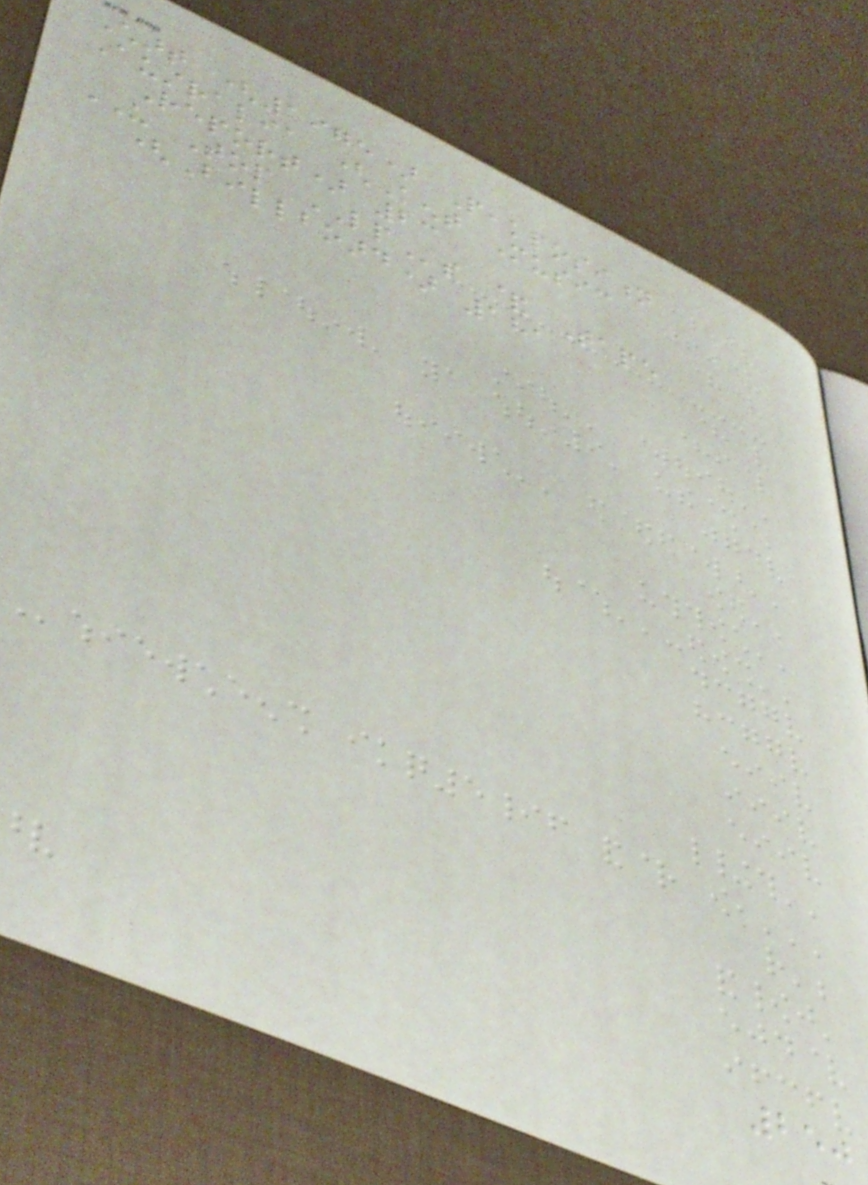Chart (1975) Peakposition
Australia (Kent Music
Report) 23
US Top LPs & Tape
(Billboard) 181
250
